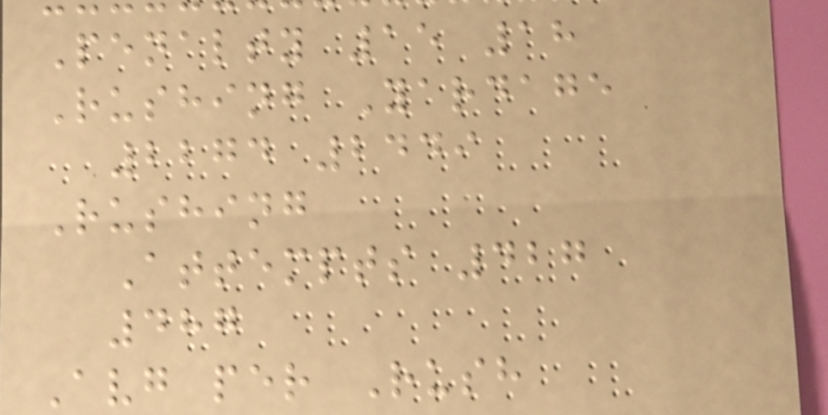Penalty 15 18
Rushing Yardage
2274 2449
Rushing
Attempts 427
487
Avg per Rush
